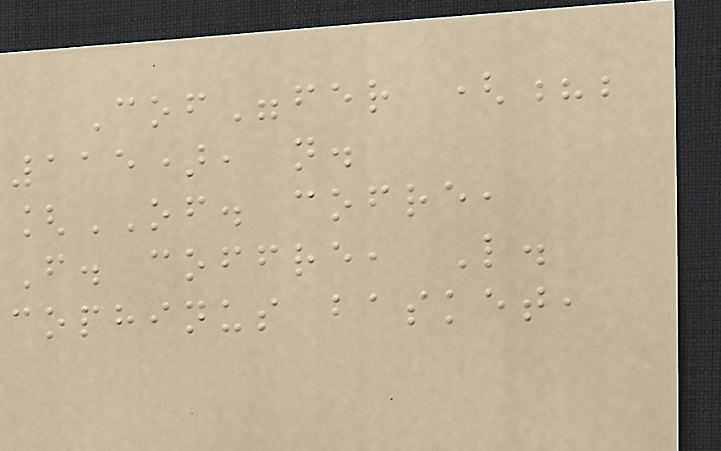Cof"fer (?;
115), n.
[OF. cofre,
F. coffre, L.
cophinus basket,
